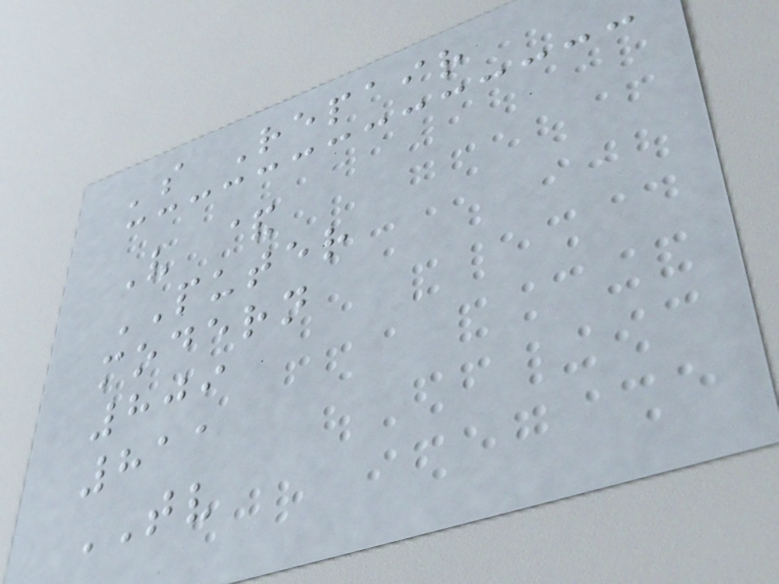's Repair
V &
PUTER
modern
809
811
TV
